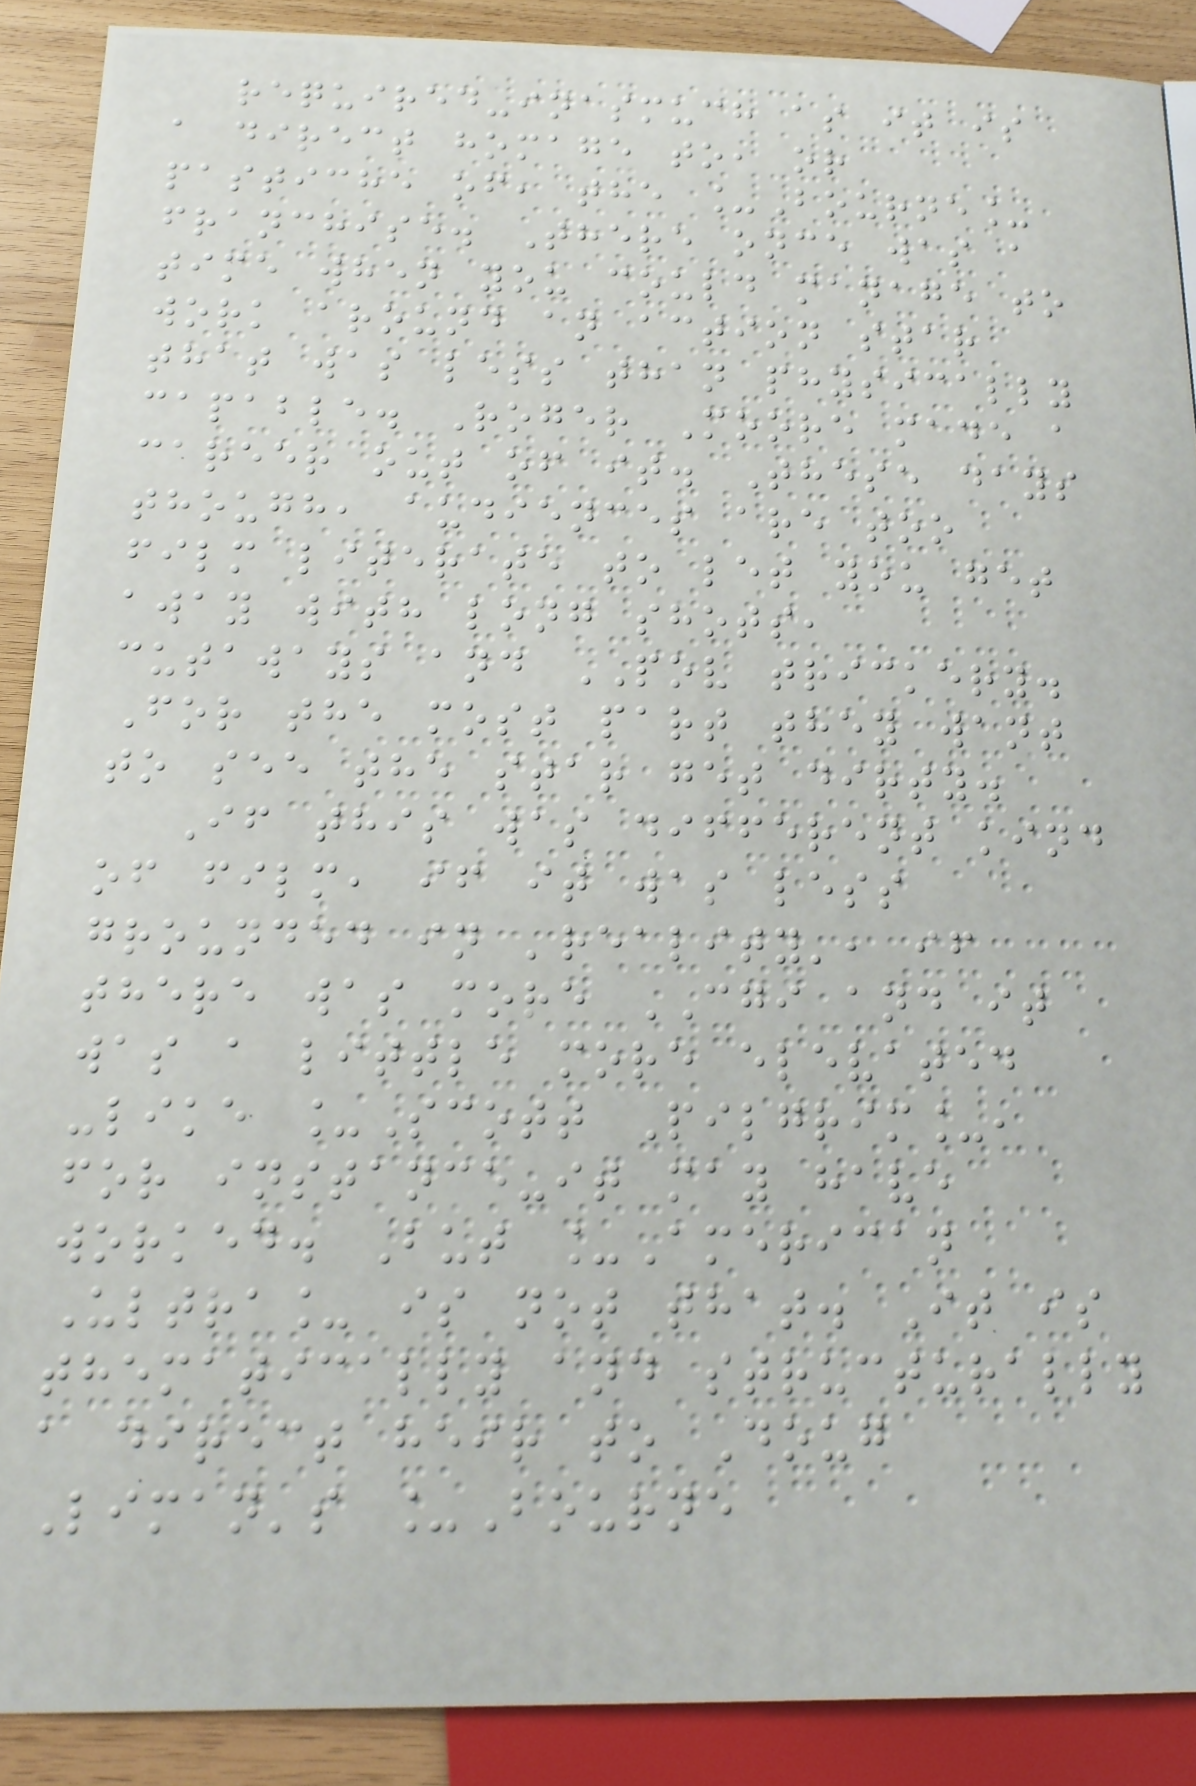required-inasmuch as it is
a direct homage to, or
pastiche of, the _Bourne_
franchise. There once was a
time when you could manage to
work around an action star
that was less than physically
capable. Roger Moore made a
career out of it. These days
though, audiences are too
film literate to let you get
away with long shots,
cutaways and POV trickery.
For the most part they want
to see the star get dirty.
If this was different kind
of film, if it was less
grounded in 'reality', if
there was more CGI and it
was a little more elevated
-like _Scott Pilgrim_,
for instance-it may have
worked. But _American
Ultra_ is not that. It is
thematically and structurally
a direct heir to Doug
Liman's _Bourne
